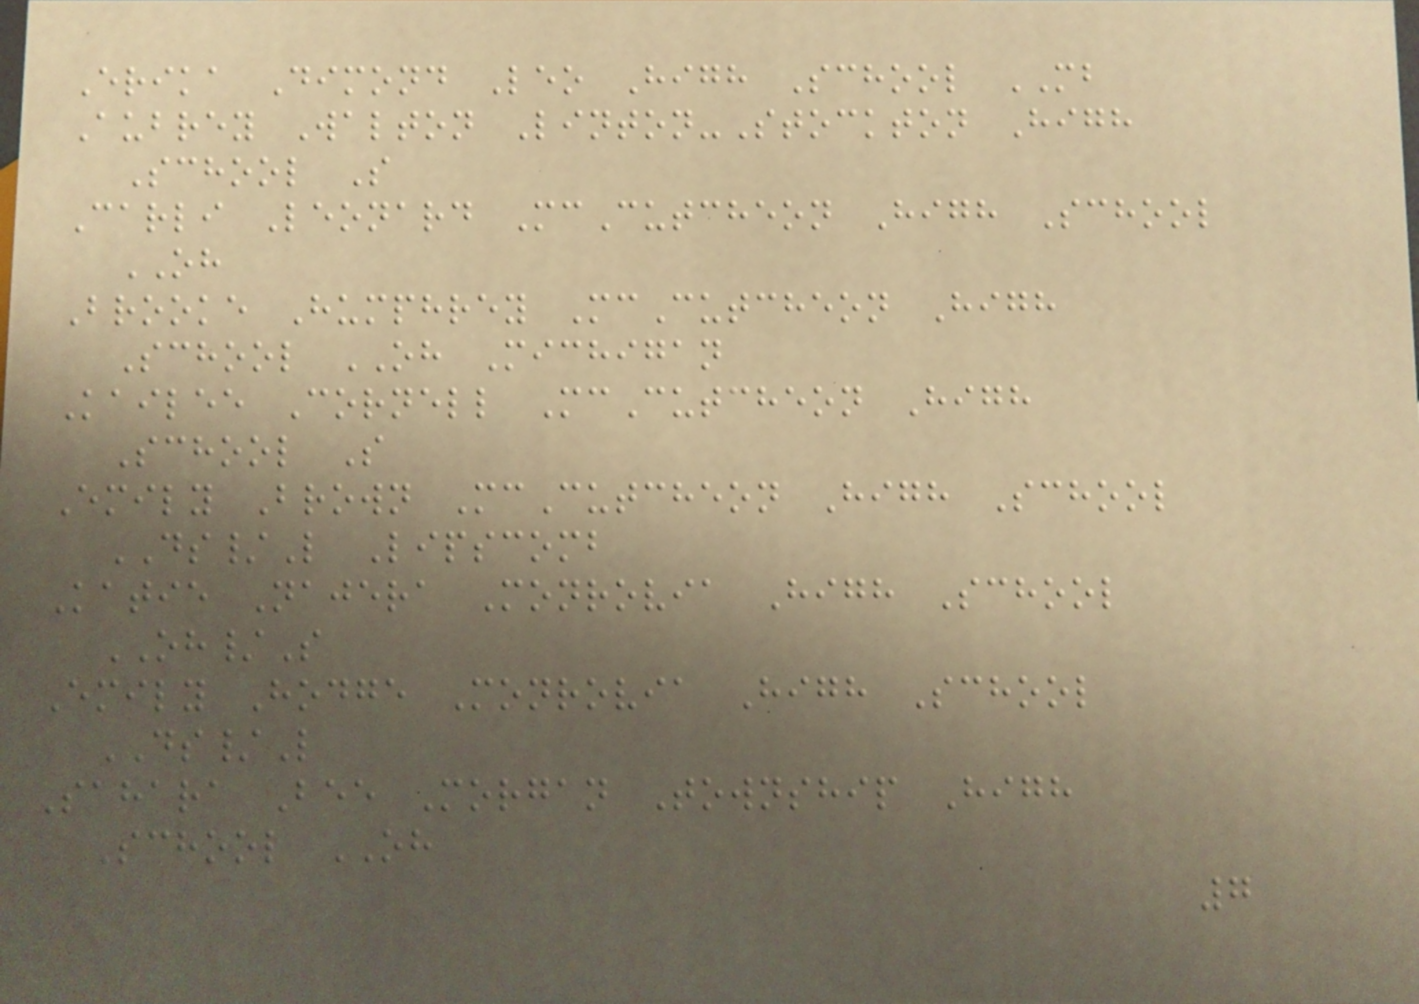Erika Dimond Leo High School MB
Aubrey Walton Linton-Stockton High
School S
Carli Leonard McCutcheon High School
OH
Brooke Humphrey McCutcheon High
School OH Michigan
Kailee Cornell McCutcheon High
School S
Emily Brown McCutcheon High School
DS/L Lipscomb
Katie Najera Monrovia High School
OH/S
Emily Hodge Monrovia High School
DS/L
Sahara Bee Morgan Township High
School OH
7
